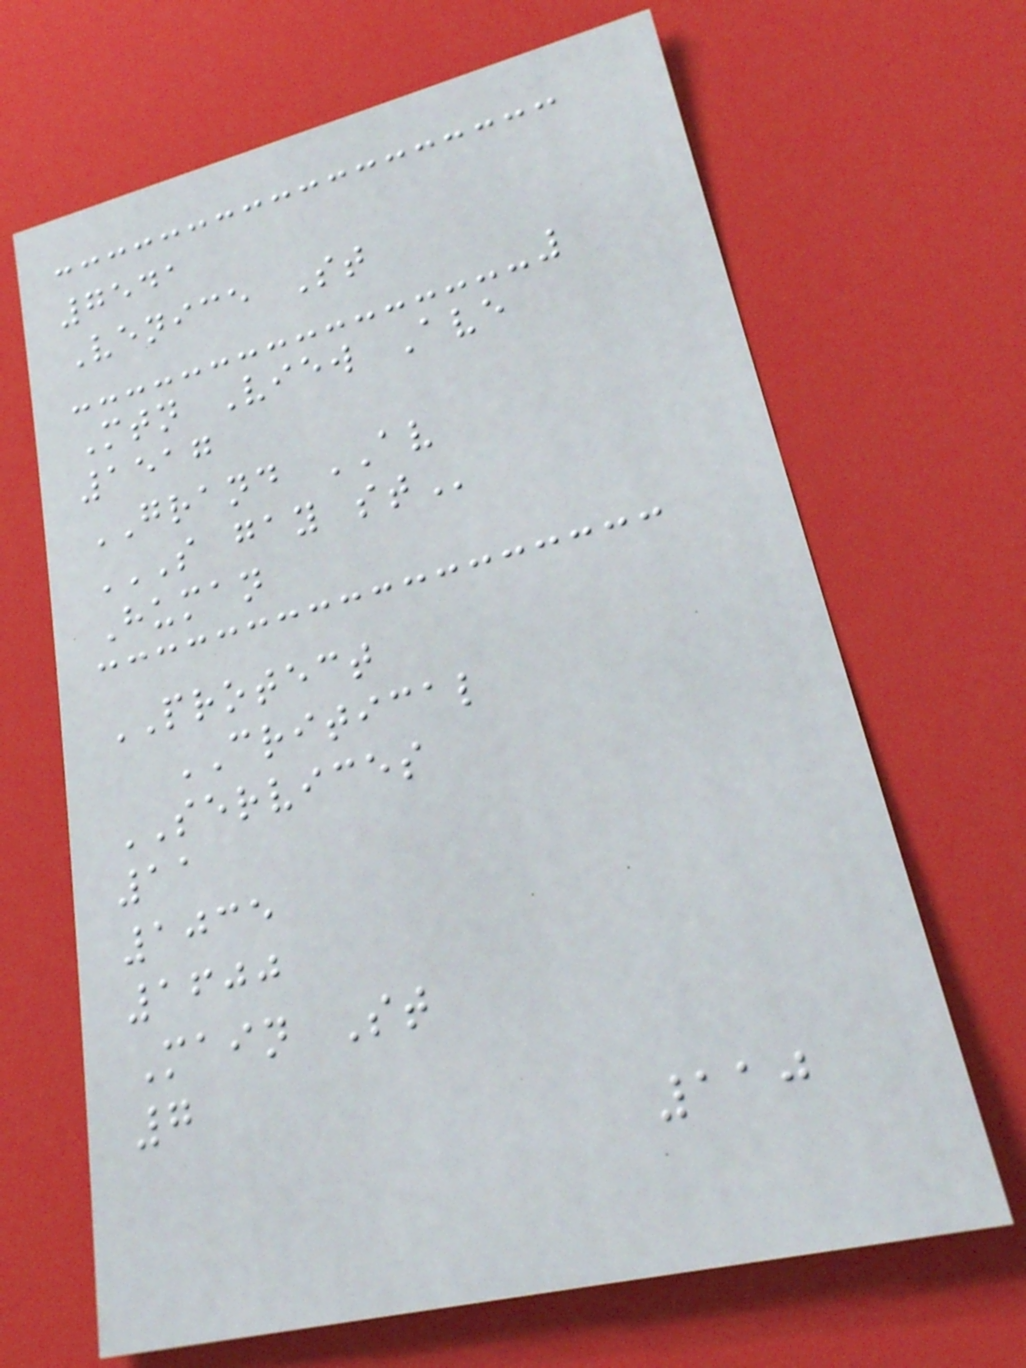7541
Venice St
Mtn View Ave
1517
GRAND AV
S GAY ST
Human
PROTECT
CRITICAL
SERVICES
11
1035
1600
Main St
7
110
